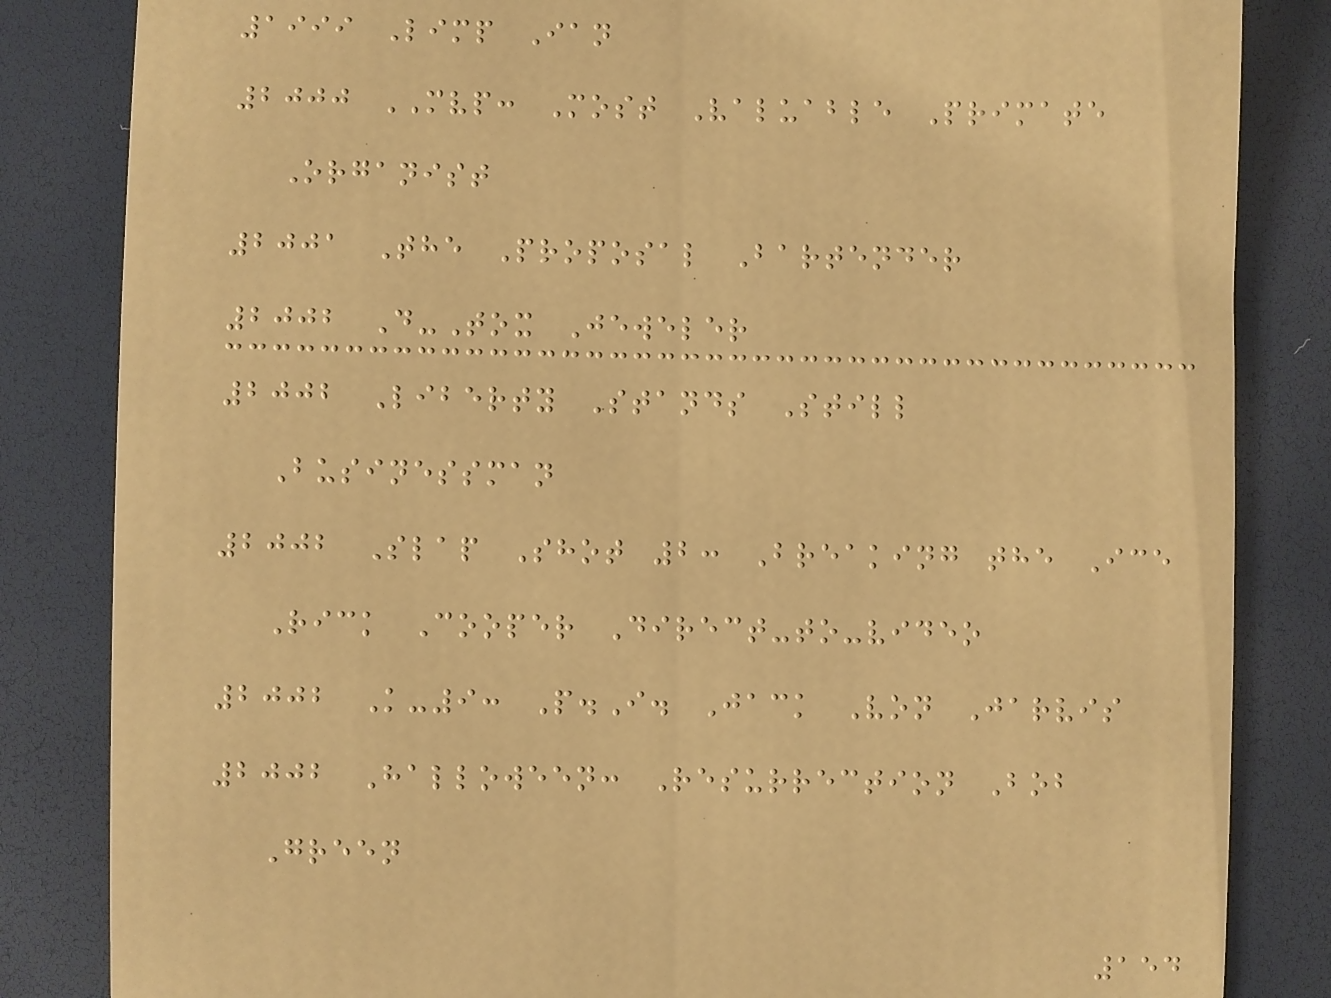1999 Limp Ian
2000 MVP: Most Valuable Primate
Organist
2001 The Proposal Bartender
2002 D-Tox Jeweler
2002 Liberty Stands Still
Businessman
2002 Slap Shot 2: Breaking the Ice
Rick Cooper Direct-to-video
2002 K-9: P.I. Jack Von Jarvis
2002 Halloween: Resurrection Bob
Green
154
